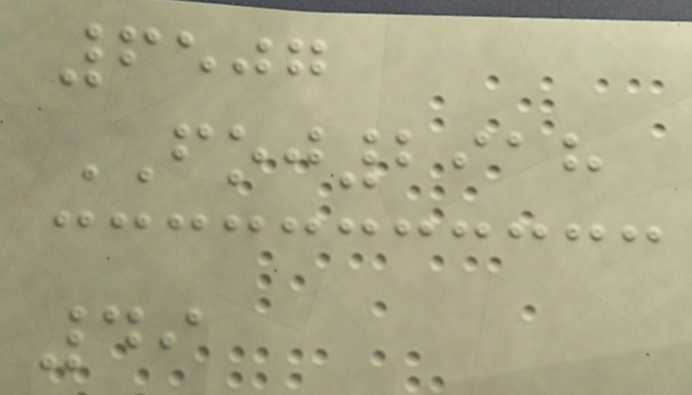6507
FOJ2918
49
